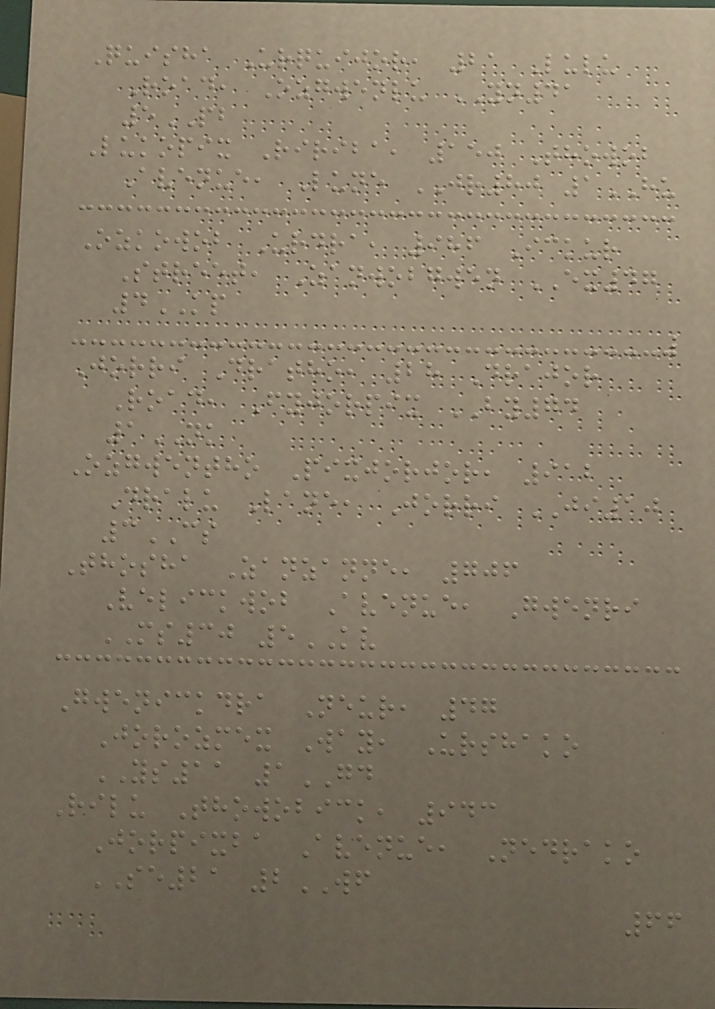Quisha Urquijor, 21 Lulu
Road, Ozgwenlu YN41
5PB
Lukopix Ririba, 150 Thowob
Avenue, Lune JR80 1HU
Ozkowob Urdra, 986 Ickur
Street, Zanwobgwen EX47
4KP
Jorri Dratho, 28 Drajor
Road, Fyjorpix BY74
1NK
Ozgwentho Pixjorjor, 912
Dralu Lane, Jorri JI10
3CS
Thosha Zanzanne, 706
Velickwob Avenue, Gwenri
MS30 5KV
Gwenickdra Neur, 47
Jorozmex Way, Urshako
YS11 1GD
Rilu Thowobick, 943
Jorpixba Avenue, Nedrako
SE21 2WF
66
